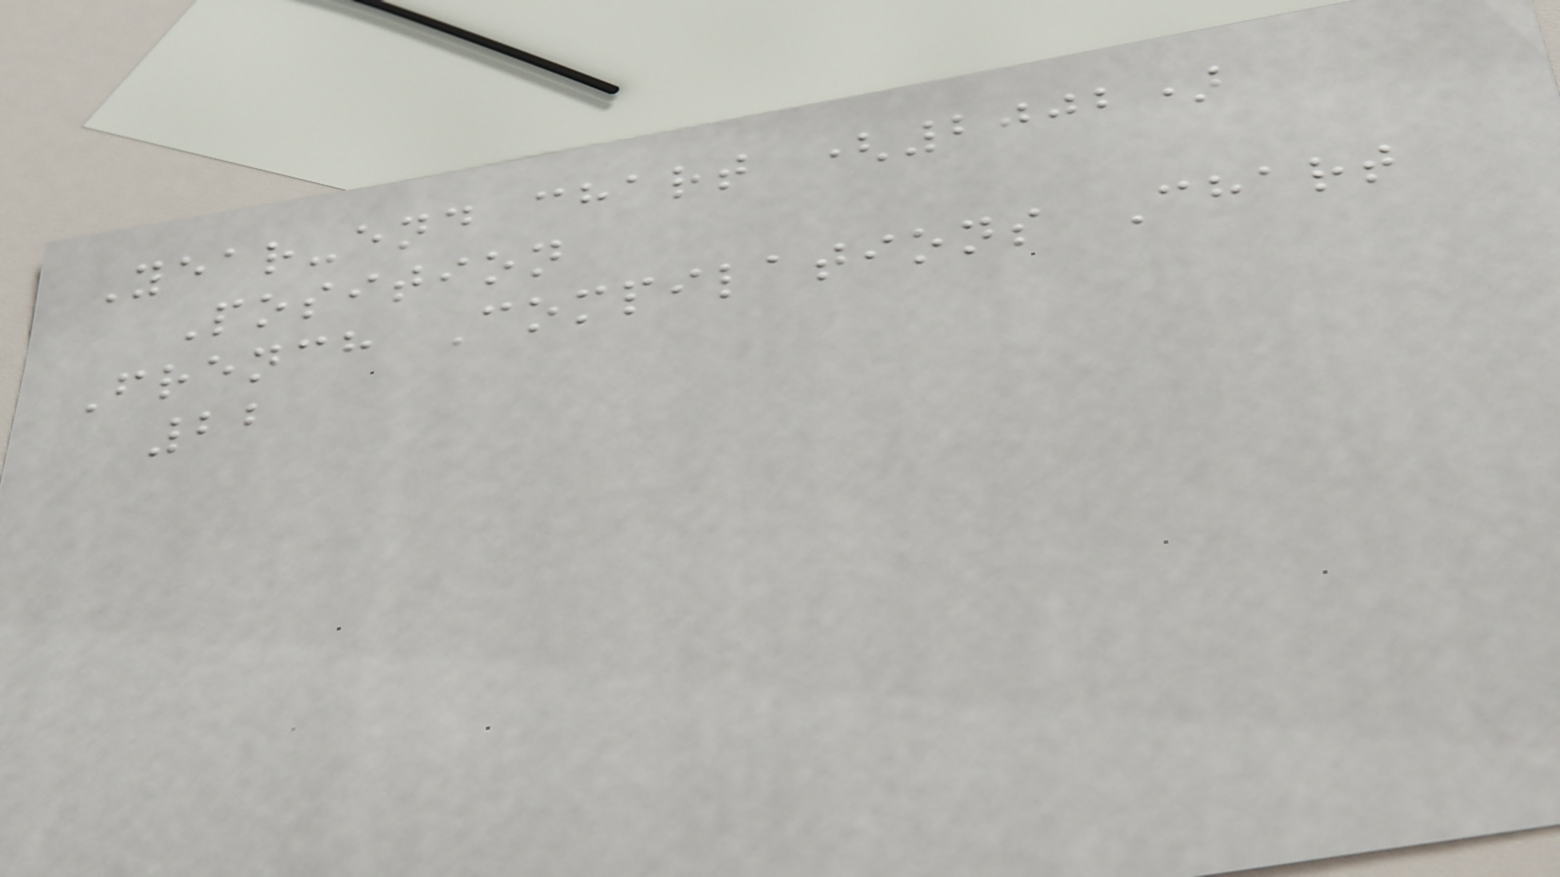Year-end chart (2002)
Position
French Compilations Chart
22
